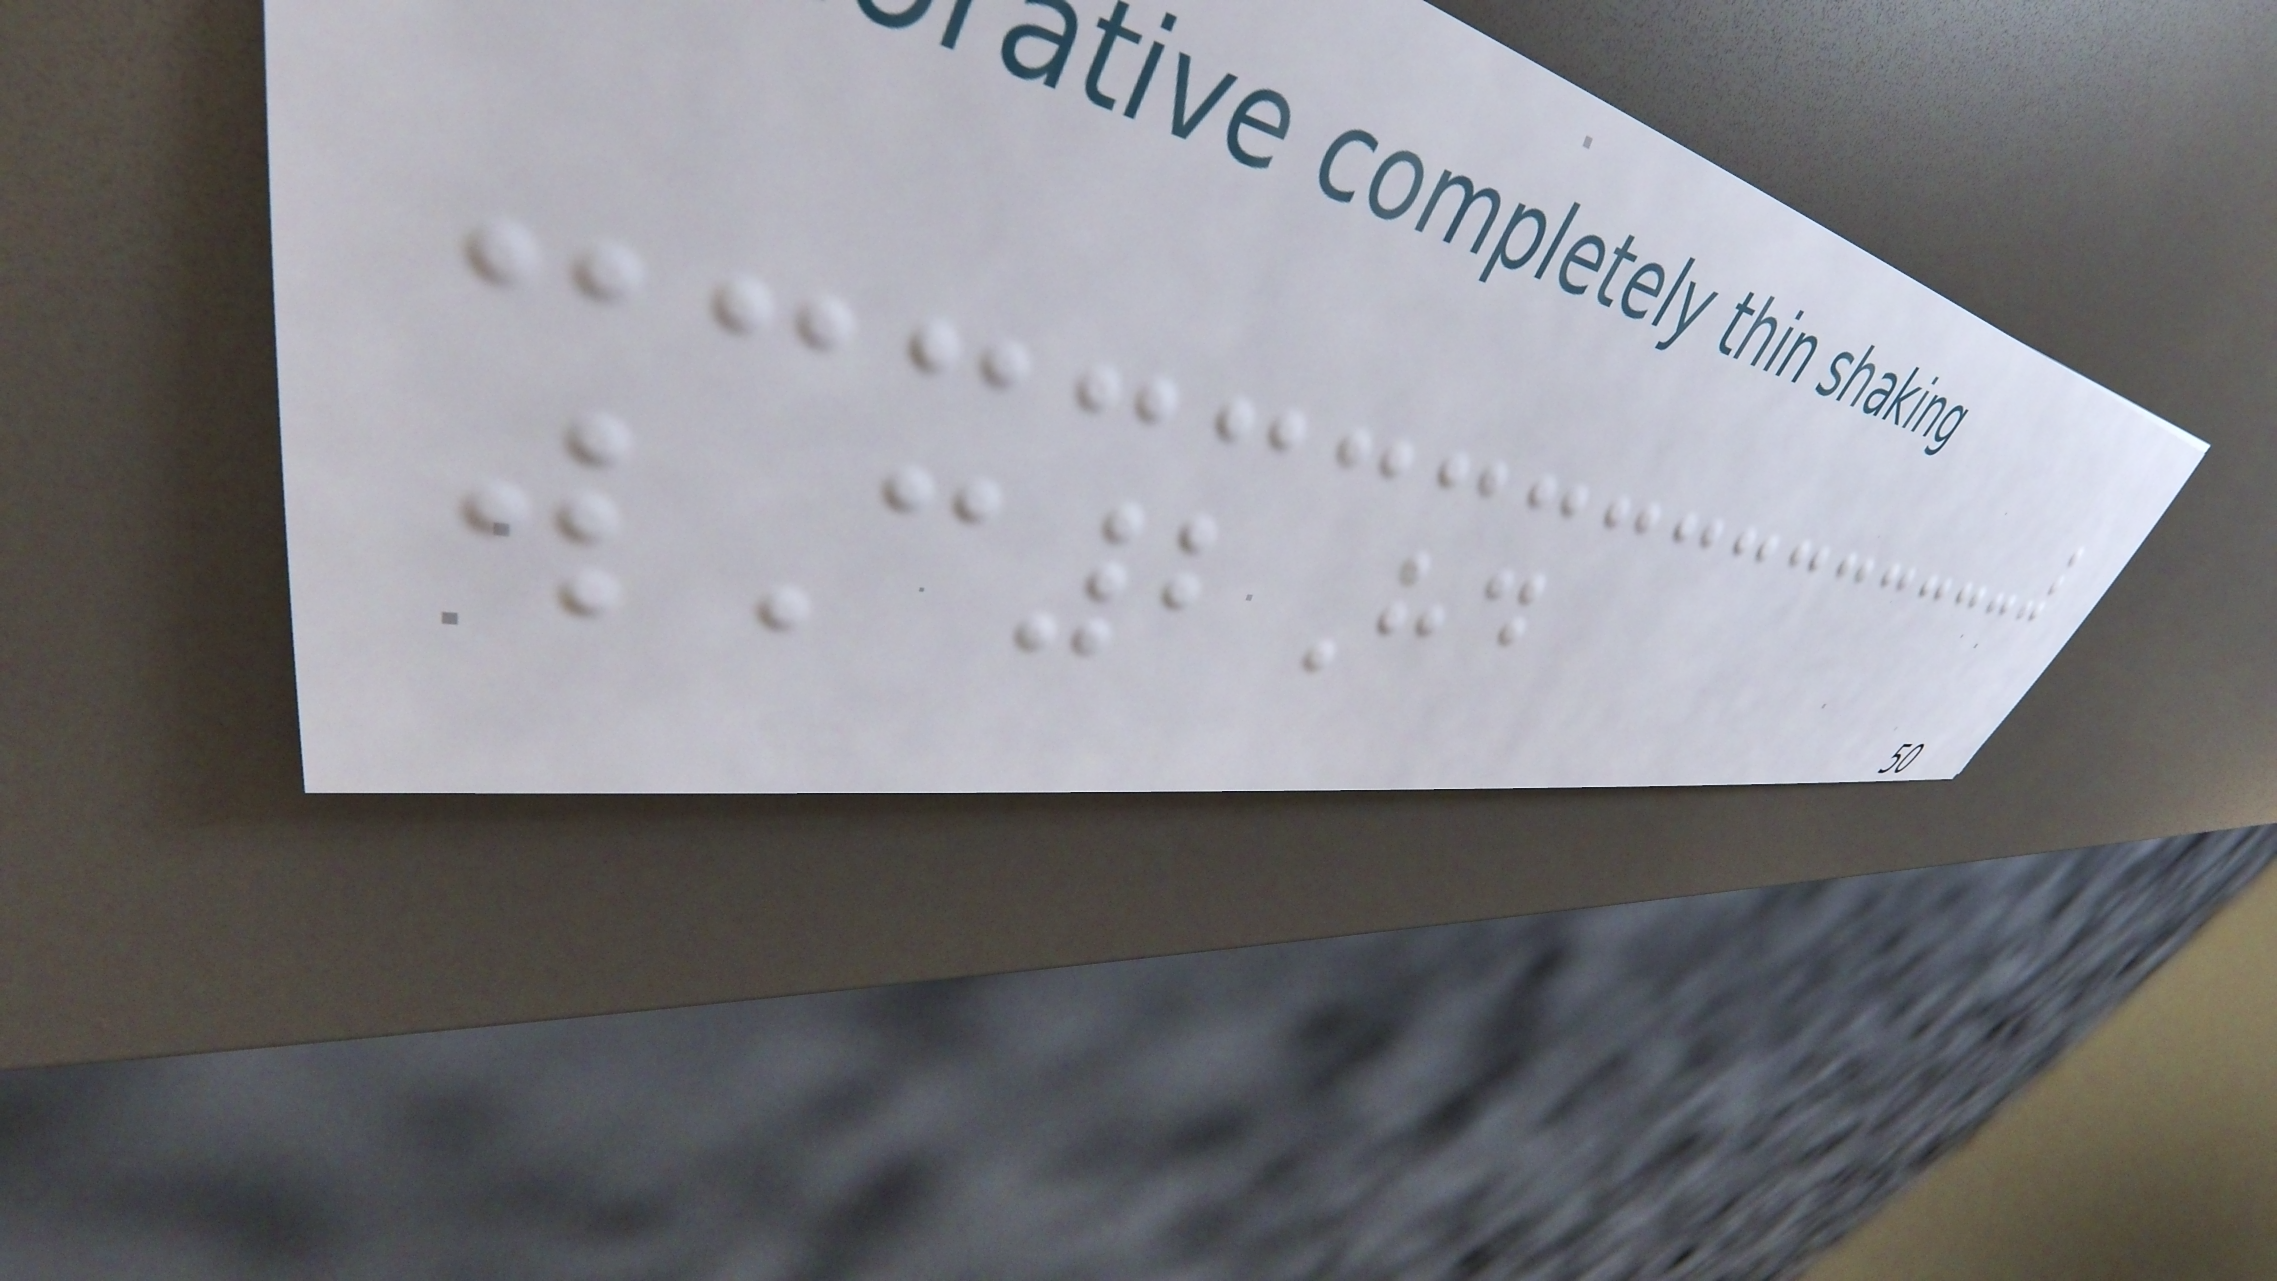wC2Hd
